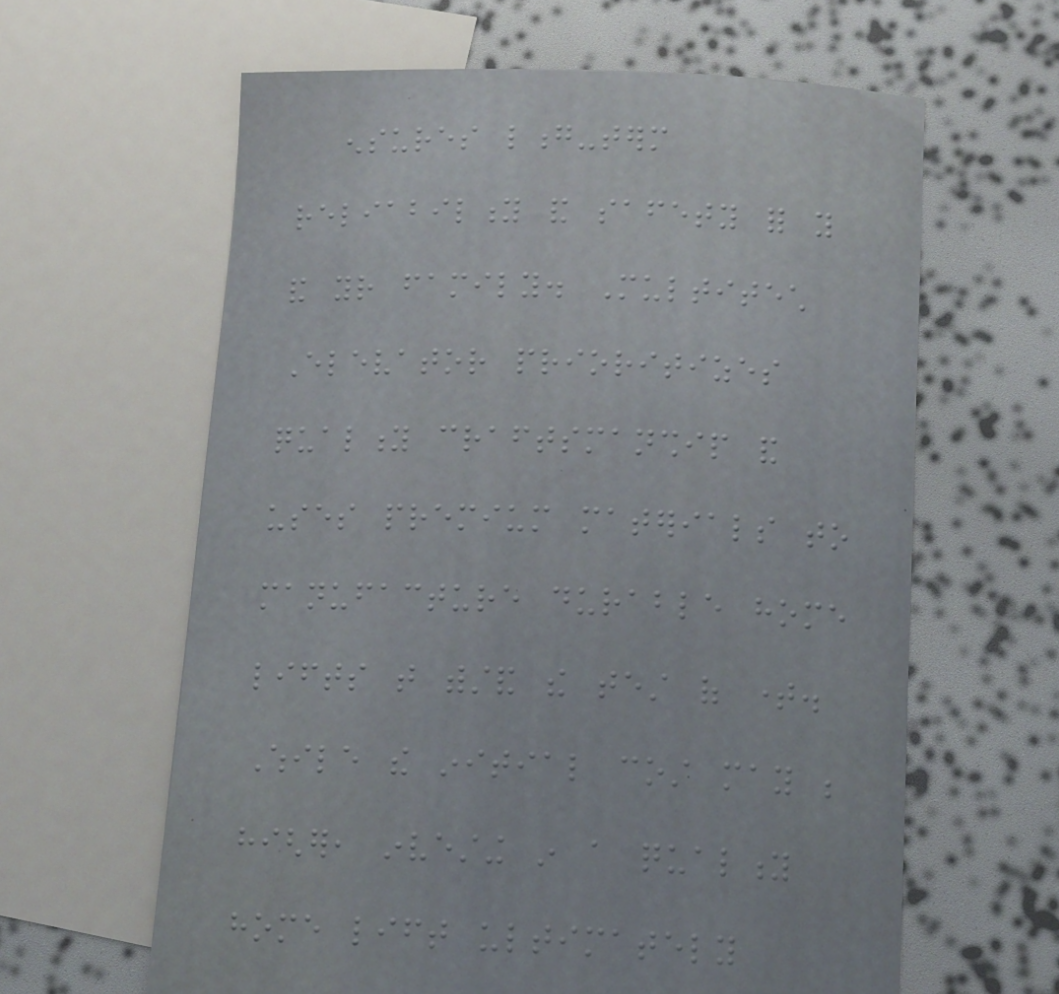ensures long-term
reliability and safety for you
and your family. Multitech
Elevator prioritizes
quality craftsmanship and
uses premium materials to
manufacture durable home
lifts that withstand the test of time.
While the initial cost may be
higher, investing in a quality
home lift ultimately
